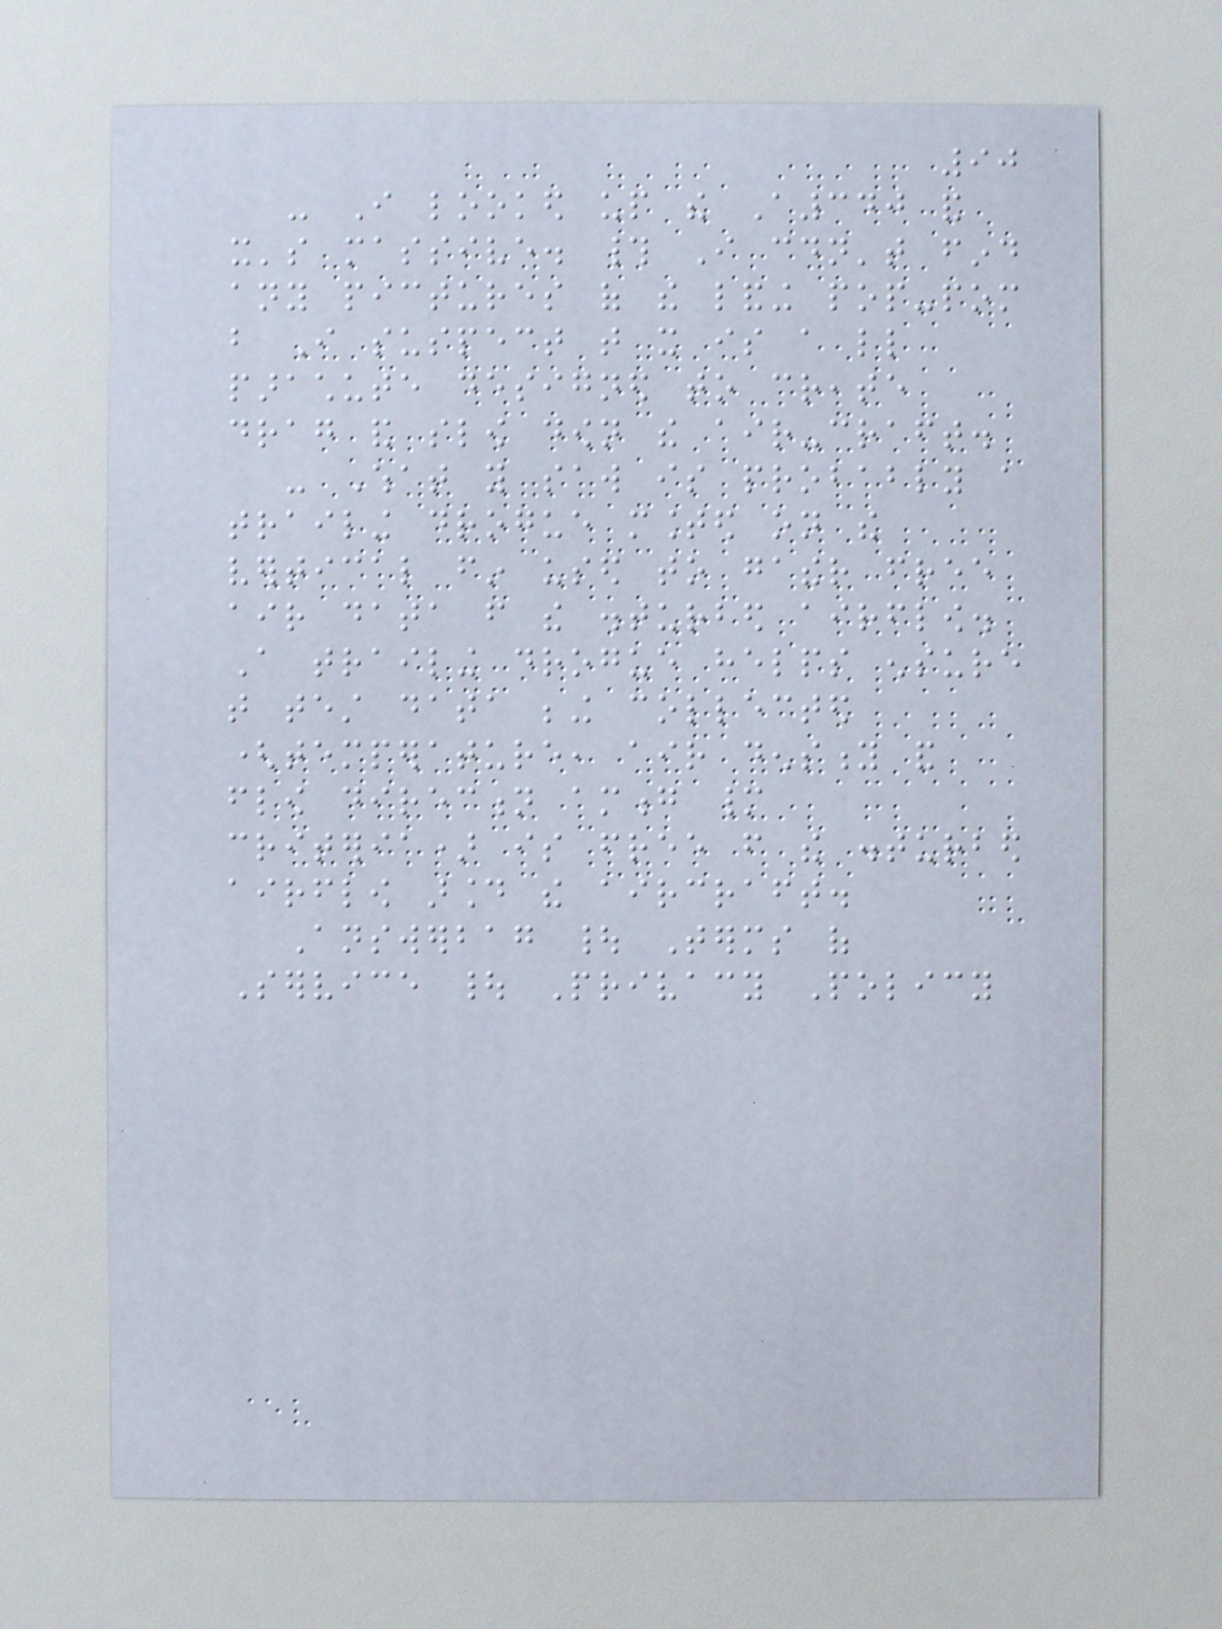90
- I looked up the A340 and
it's massive. # I couldn't find
any pictures of the landing pop-pom
but I suspect that it is a little
parachute designed to create
drag and slow down the air-craft.
- What you saw is probably a
trailing drogue mounted on the
vertical fin used to gather free
air data from the disturbed airflow.
A trailing drogue helps ensure
that test data being collected
(temperature, air density and
flow direction among many
criteria) is free from the disturbed
airflow around the aircraft.
Answerbag | Terms of
Service | Privacy Policy
